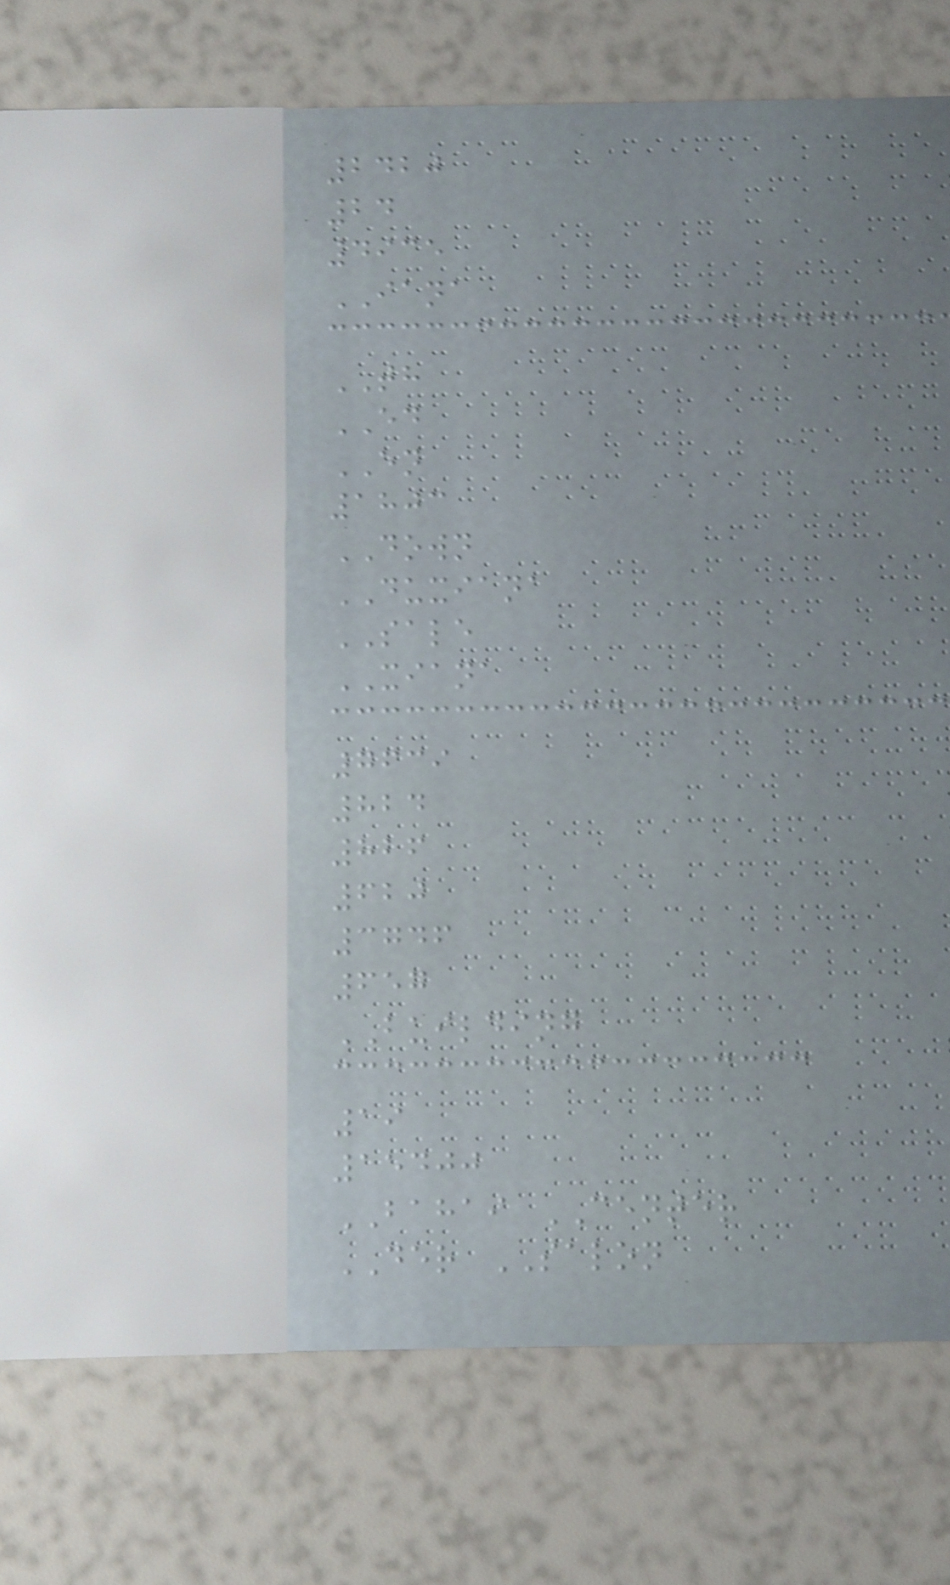2420
24
4935
IANA
TH
ED
EN
1803
DOWN
DUXIANA
SALE
XIANA
7639
824
826
620
3746
657
BUILDING
19
15400
BAHAI CENTER
DER SALON
